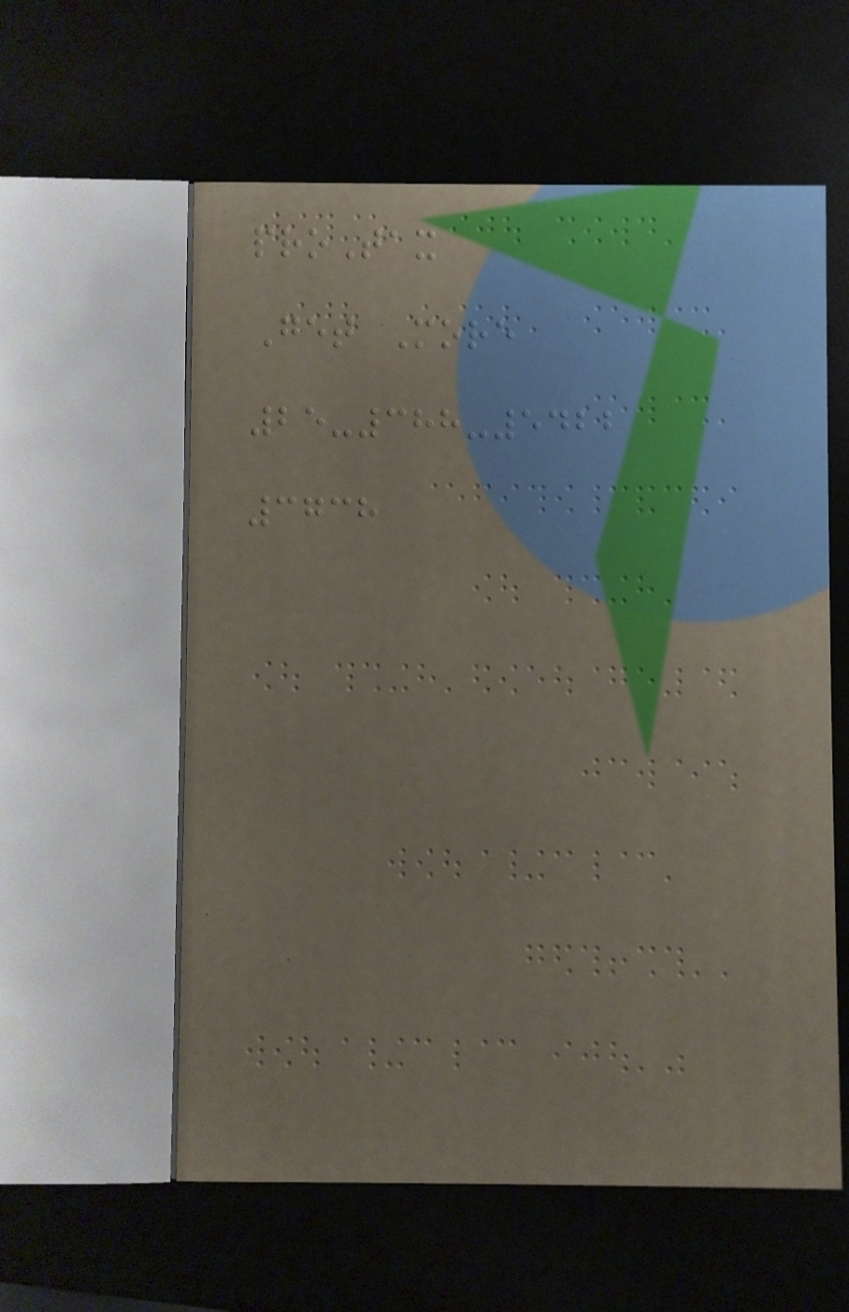proTax
Get More
25-388-5422
3738
